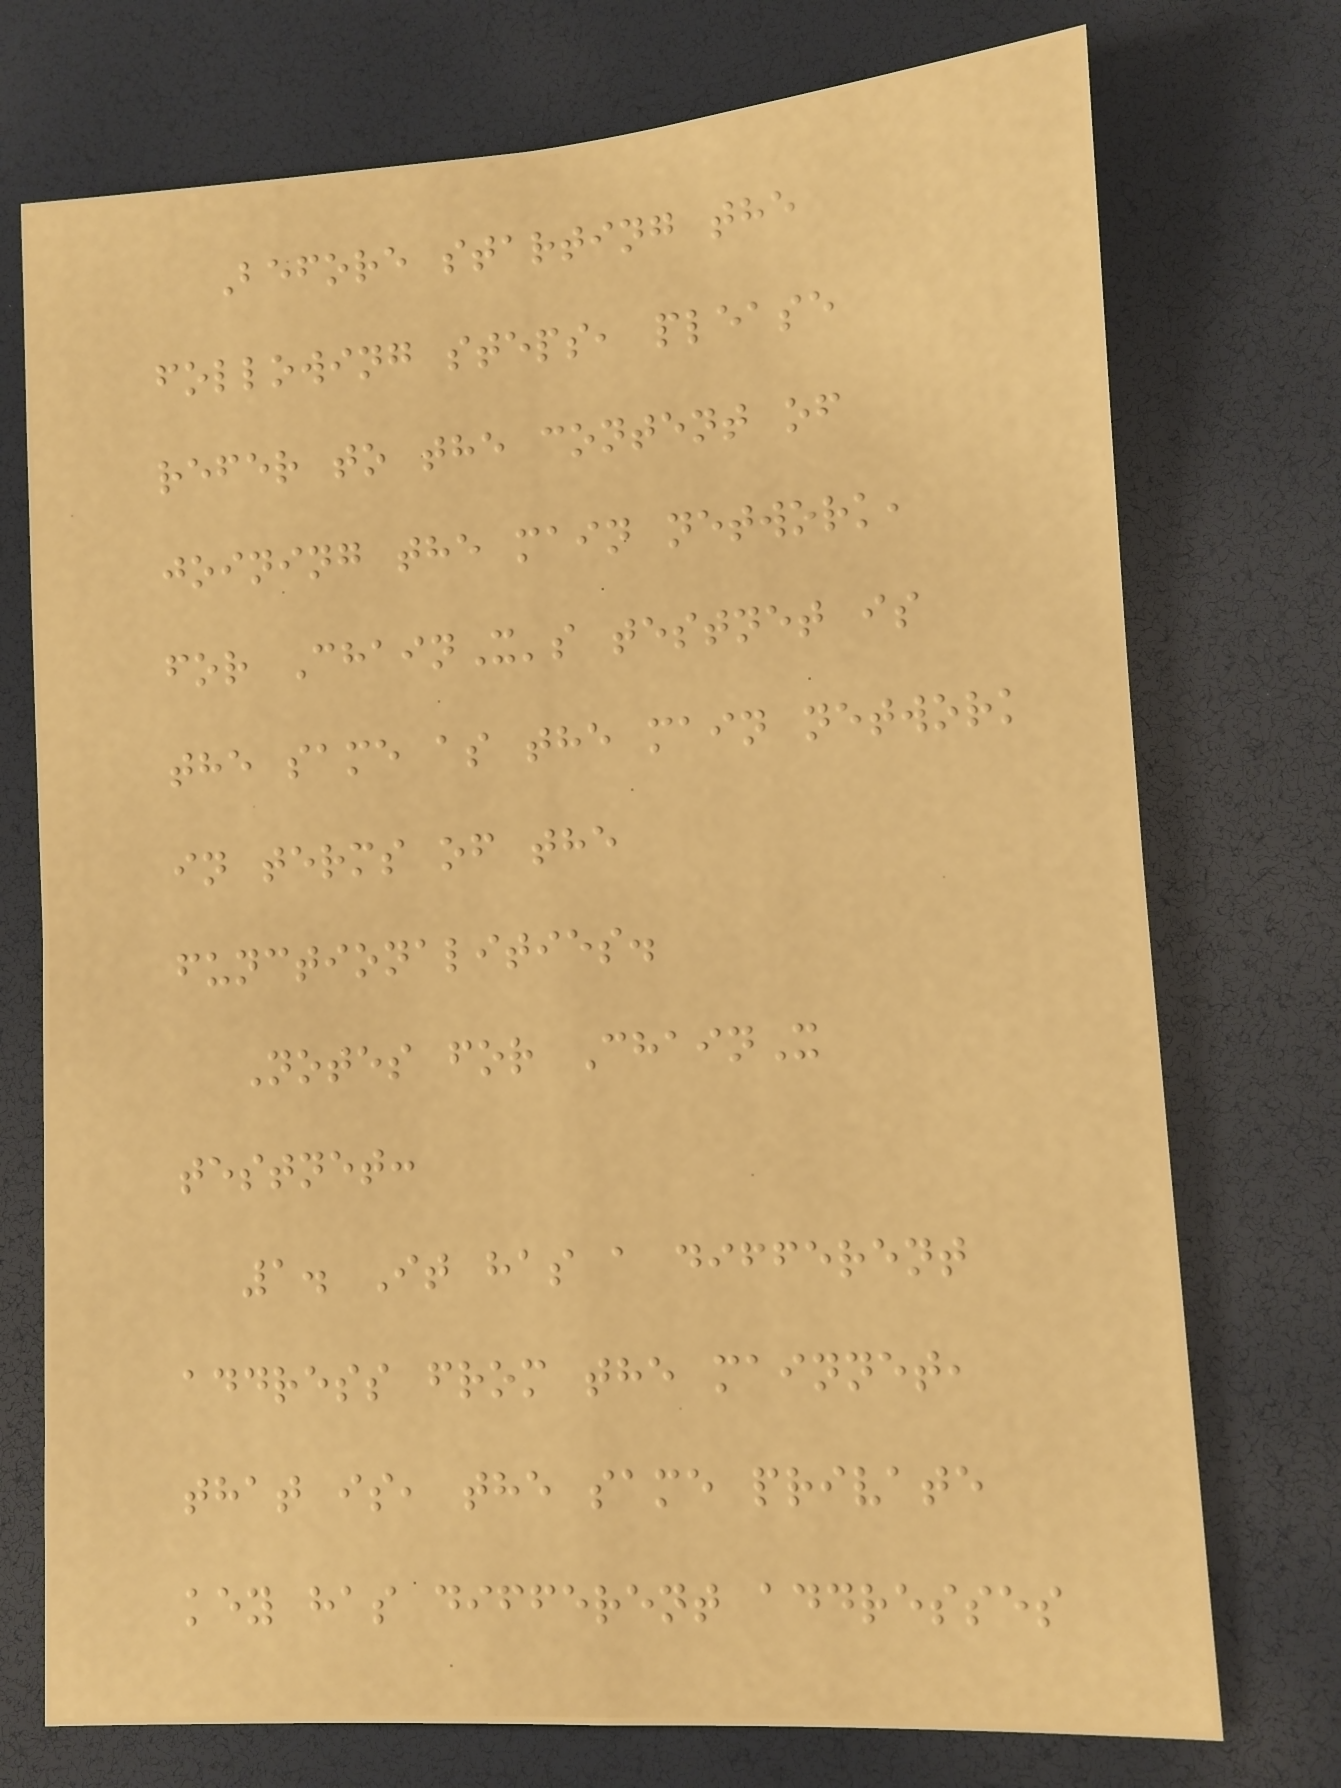Before starting the
following steps, please
refer to the content of
joining the main network,
for ChainX's testnet is
the same as the main network
in terms of the
functionalities.
Notes for ChainX
testnet:
1. It has a different
address from the mainnet,
that is, the same private
key has different addresses
